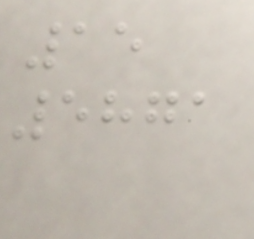15
5871
